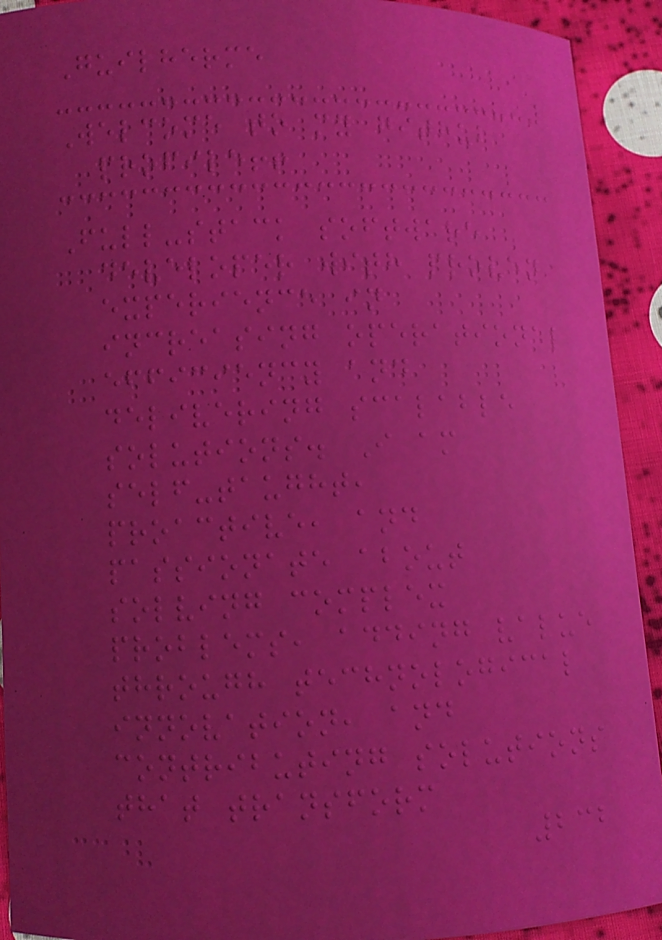Guilherme
Welcome to my github
profile!!
Full-stack software
developer with proven
experience in
increasing operational
efficiency and
delivering scalable
solutions. I am
self-taught,
proactive, and
passionate about
solving complex
problems, adding value
through technological
innovation, and
contributing solutions
that transform
232
